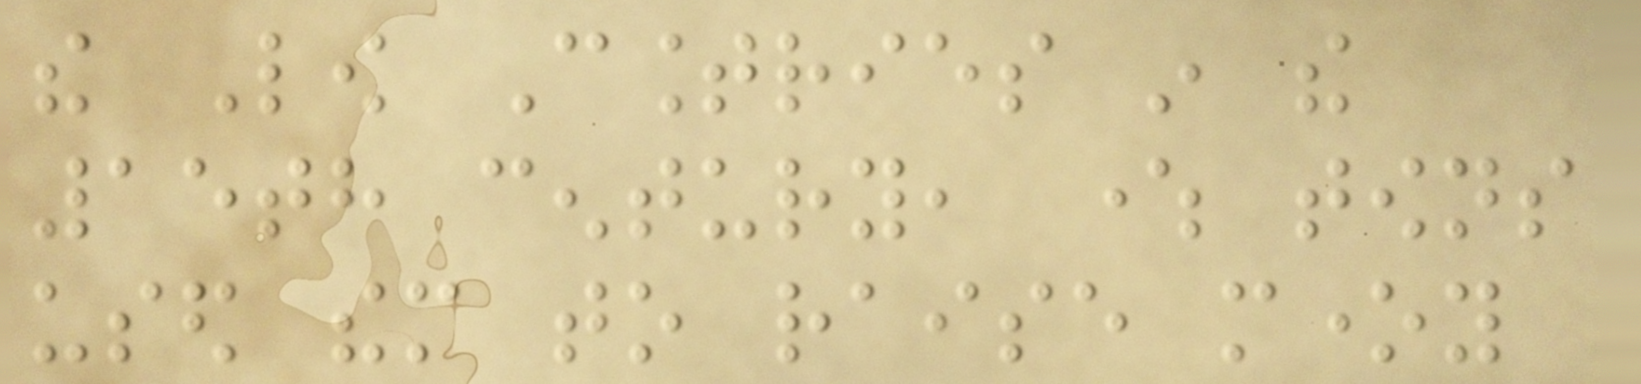the Low Countries in the
15th century, where towns
used them to raise money
